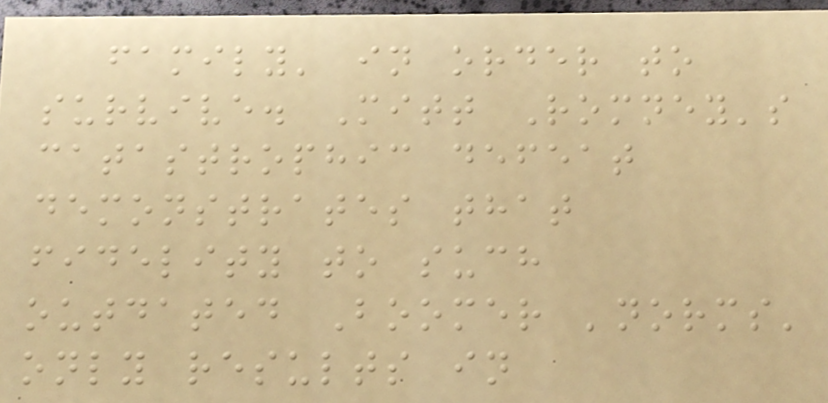family' in order to
survive. Mitt Romney's
catastrophic defeat
demonstrates that
fidelity to such
outdated Boomer 'norms'
only results in
